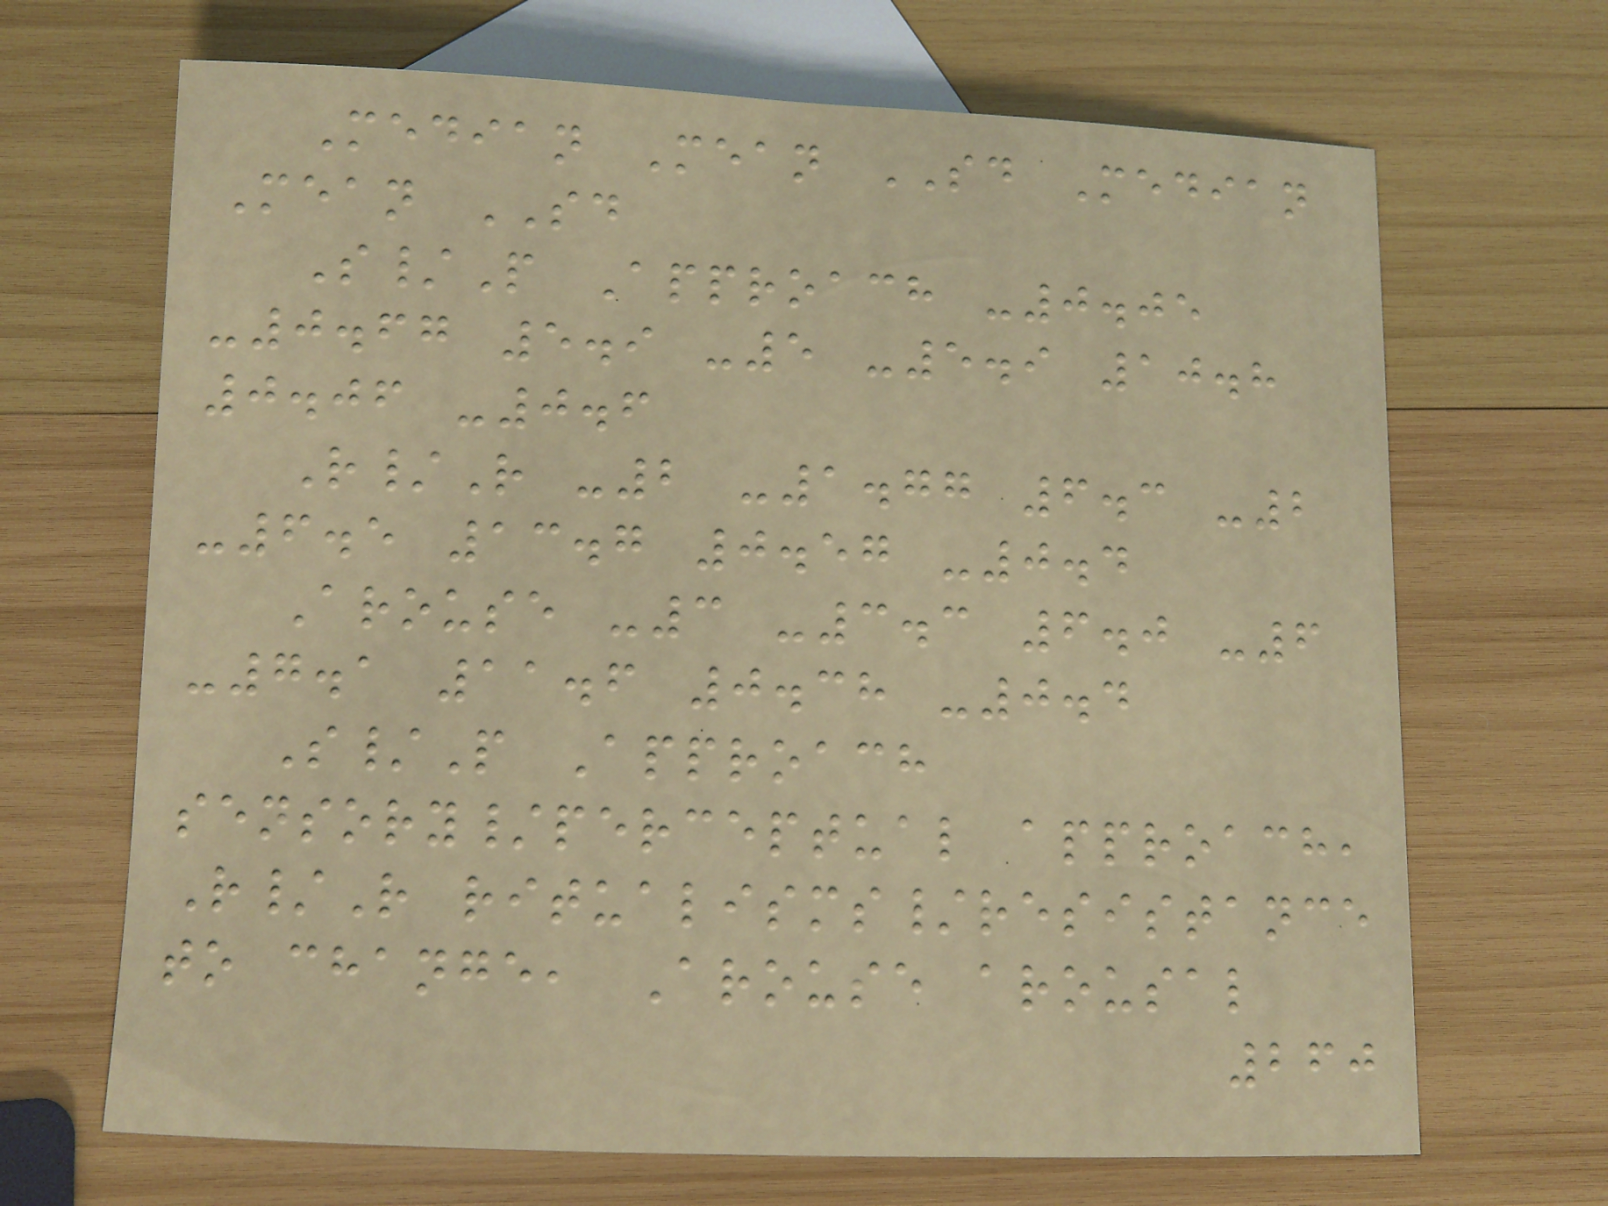Median Mean SD Median
Mean SD
S/P Approach -0.05
-0.67 5.9 -5 -5.9 10.8
0.06 -0.6
R/R -2 -1.77 6.3 -2
-6.5 13.7 0.57 -0.4
Arouse -3 -3.3 6.0 -6
-7.1 11.6 0.38 -0.4
S/P Approach
sensory/perceptual approach,
R/R ritualisms/resistance
to change, Arouse arousal
260
